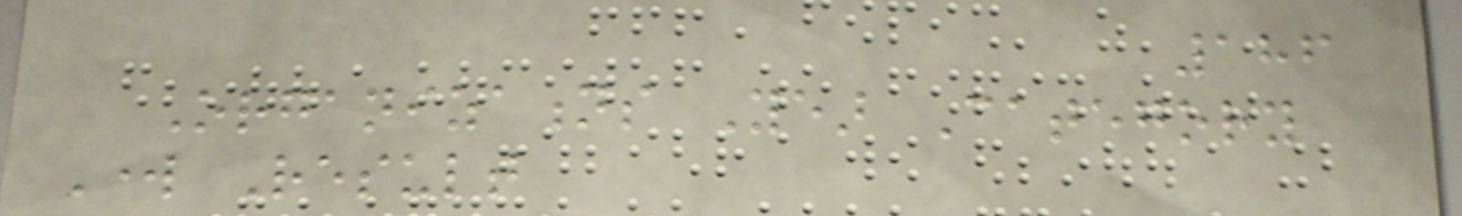186
Organizations Year Category
Work Result
